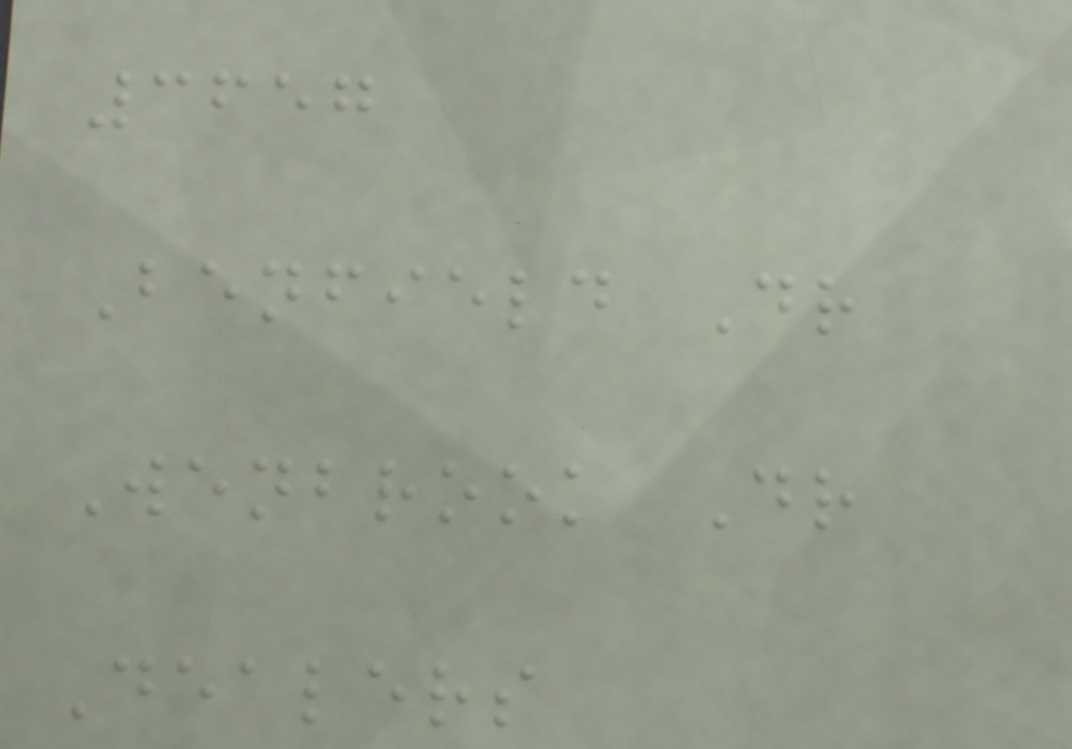3657
Benfield Dr
Wenbrook Dr
Dealers
